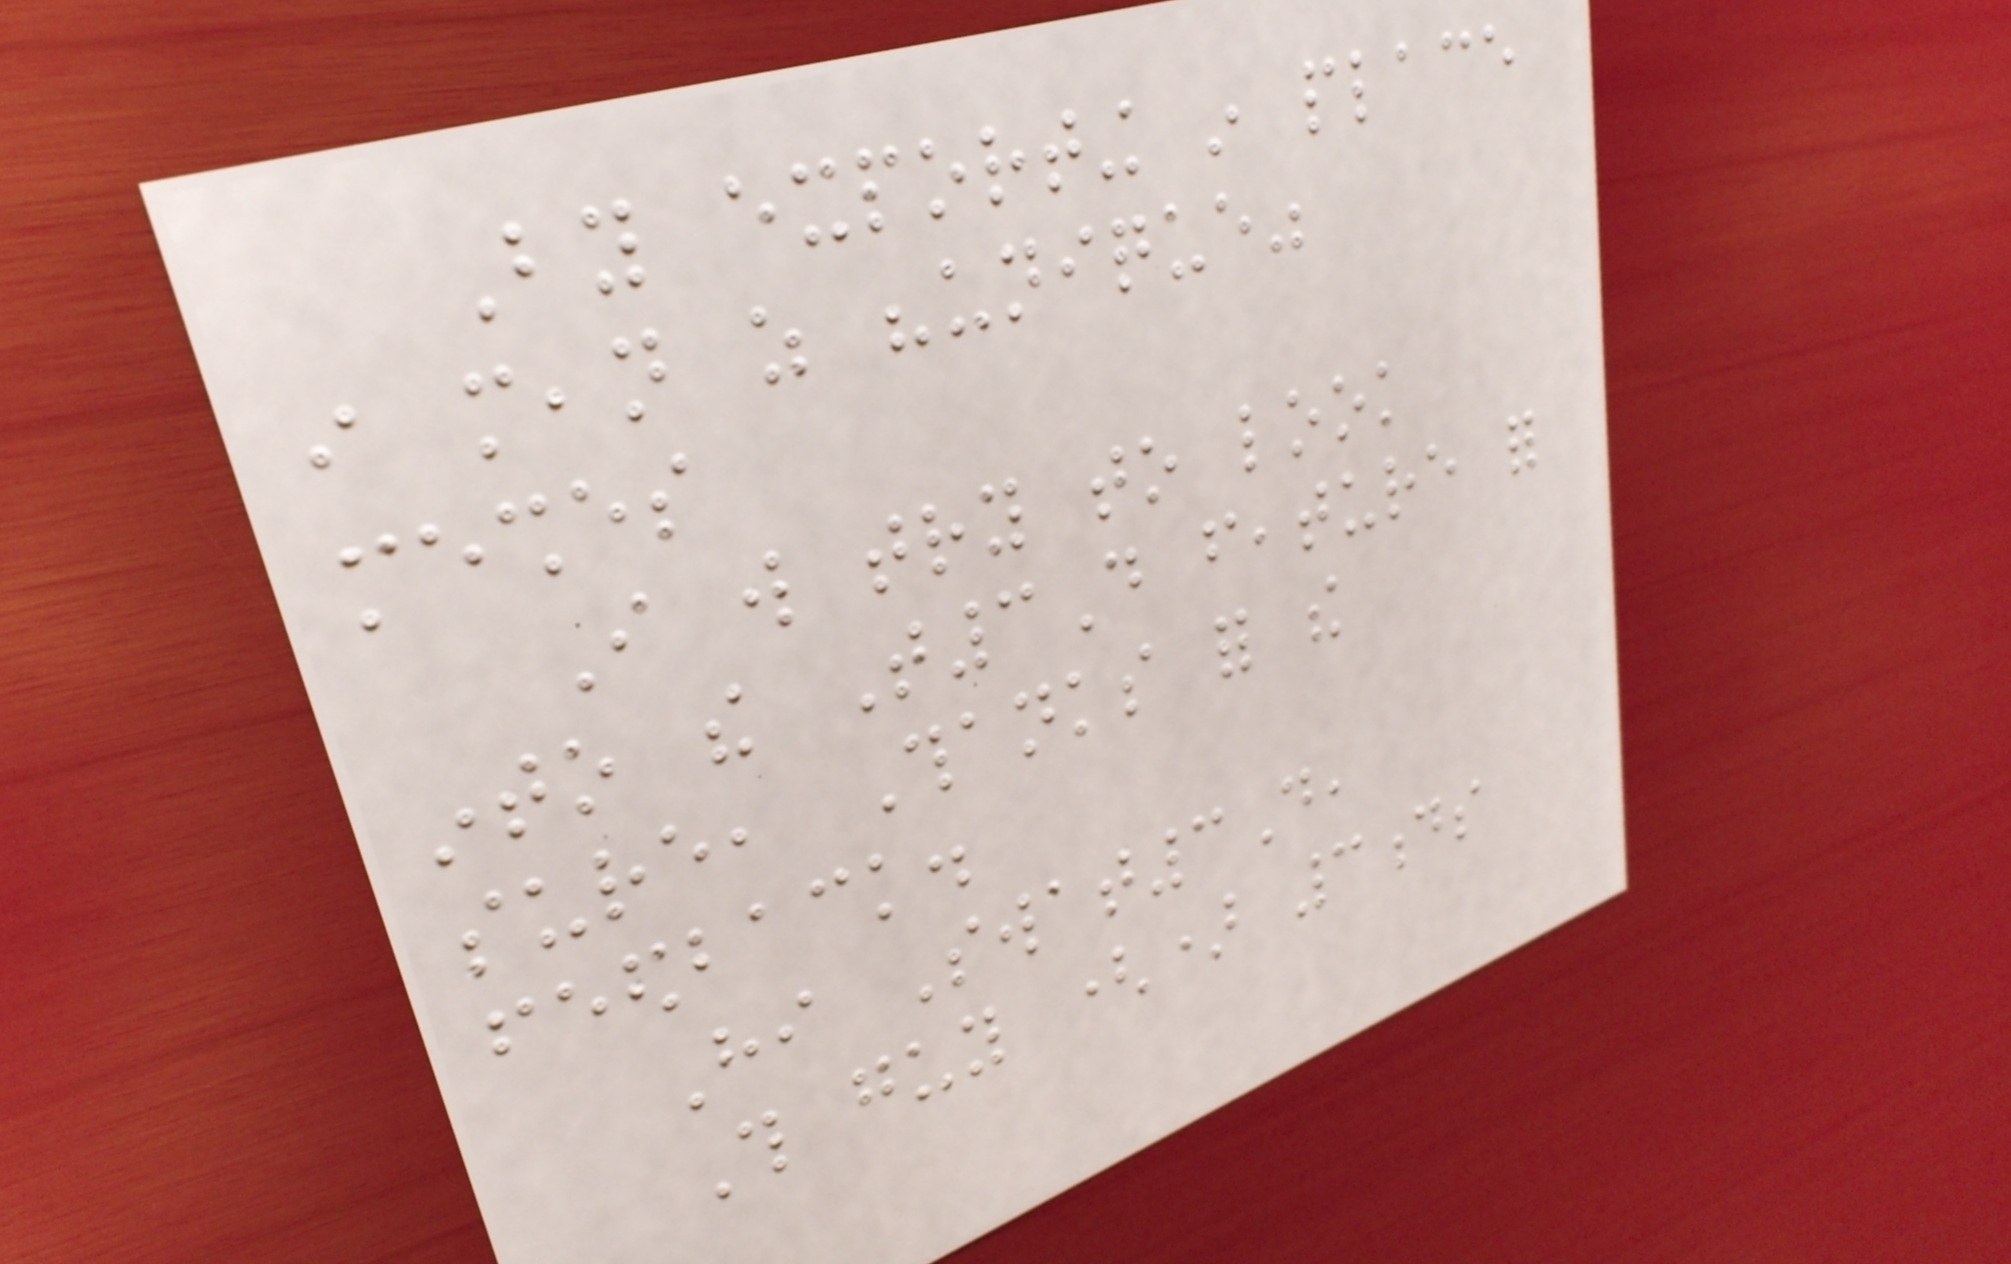By exporting in place
i mean as "unique"
meshes
I will try to look
into the T3D feature for
sure, Thanks for the
feedback.
Hi Swat3D,
This guy () 3ds
